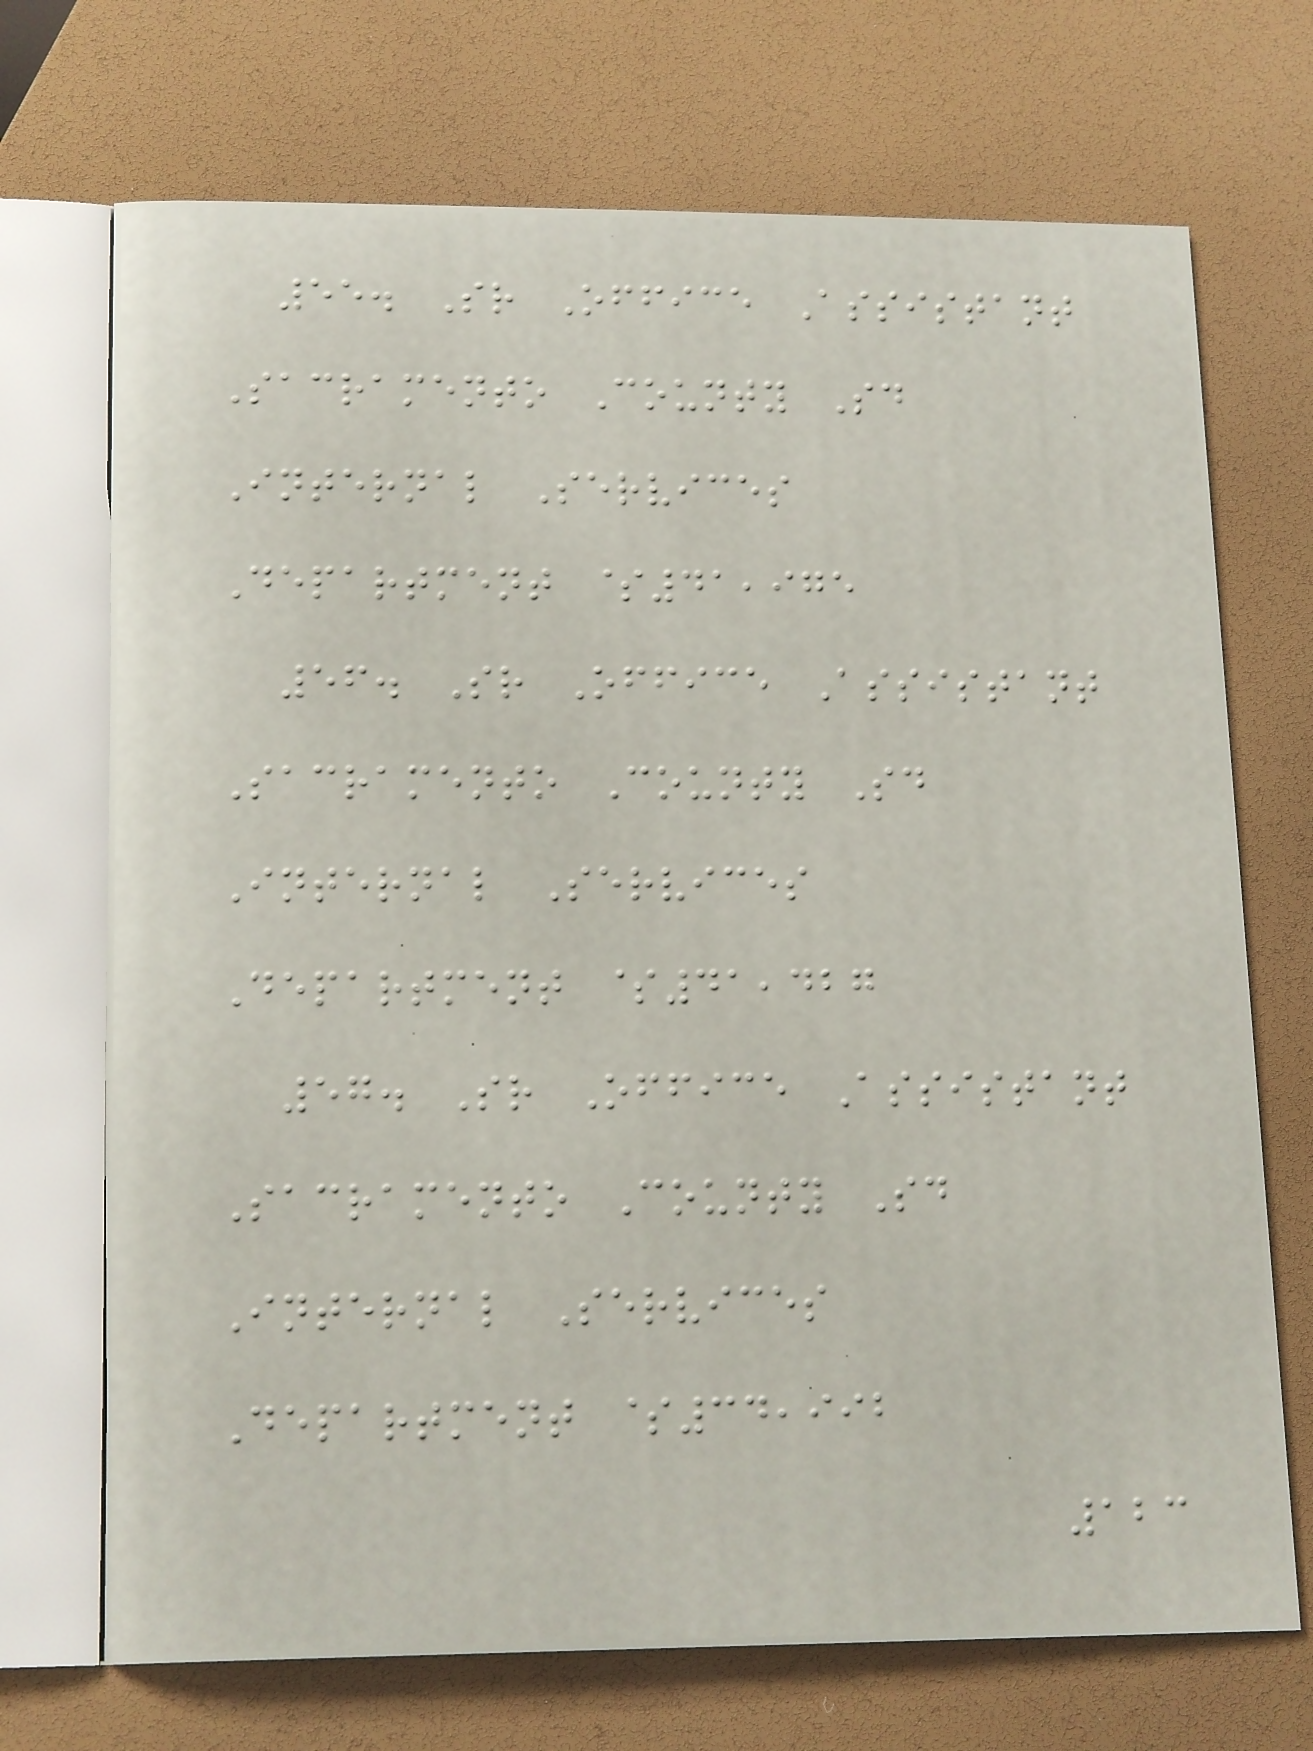55. Sr Office Assistant
Sacramento County Sd
Internal Services
Department $41,975
56. Sr Office Assistant
Sacramento County Sd
Internal Services
Department $41,427
57. Sr Office Assistant
Sacramento County Sd
Internal Services
Department $34,992
123
